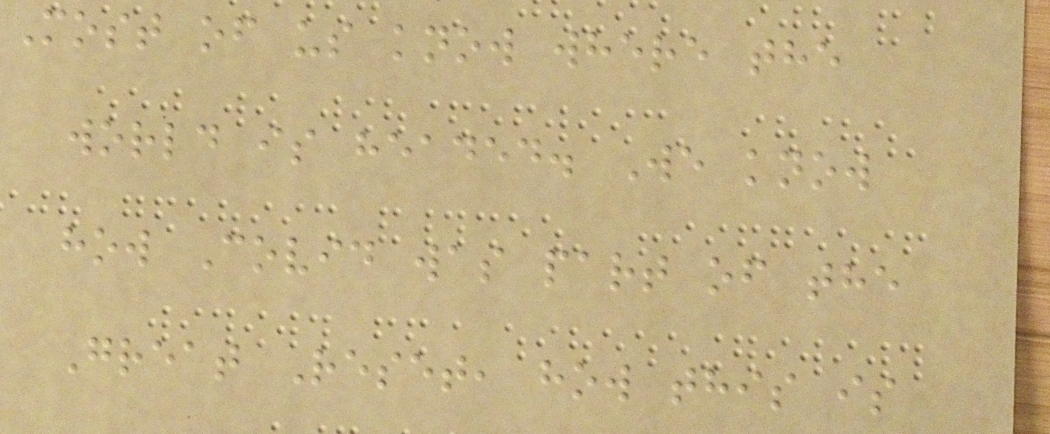Most of us know where the
world is headed. We know
how Covid was part of the
Great Reset, how this is
